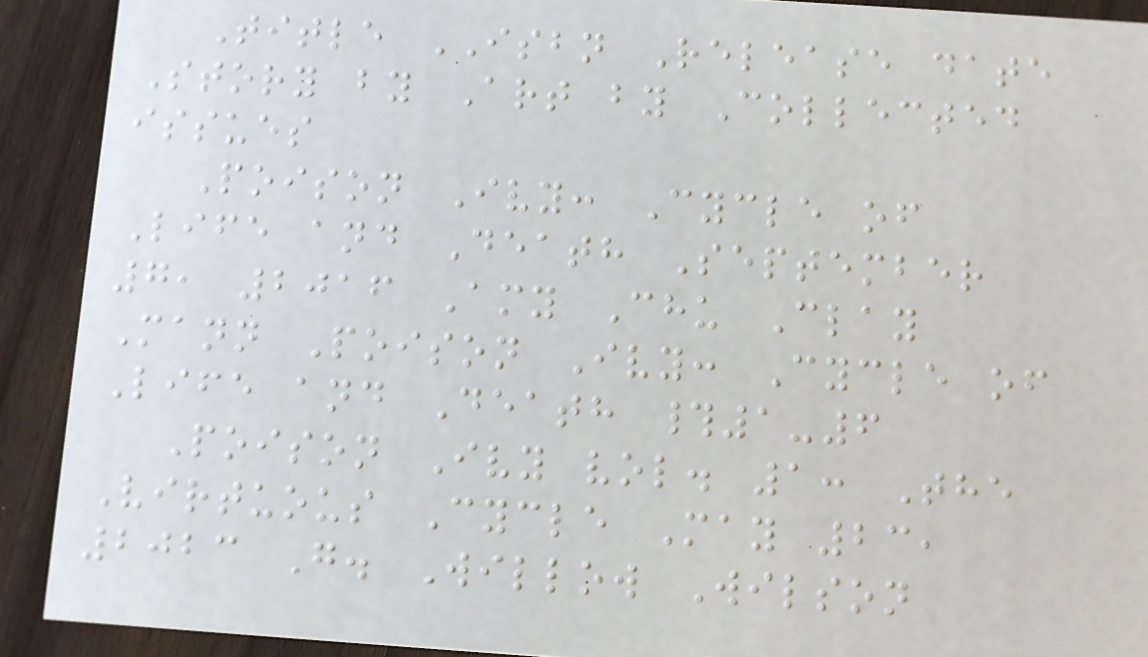Title ISBN Release date
Story by Art by Collected
issues
Poison Ivy: Cycle of
Life and Death September
7, 2016 Amy Chu Clay
Mann Poison Ivy: Cycle of
Life and Death #1-6
Poison Ivy vol. 1: The
Virtuous Cycle May 23,
2023 G. Willow Wilson
